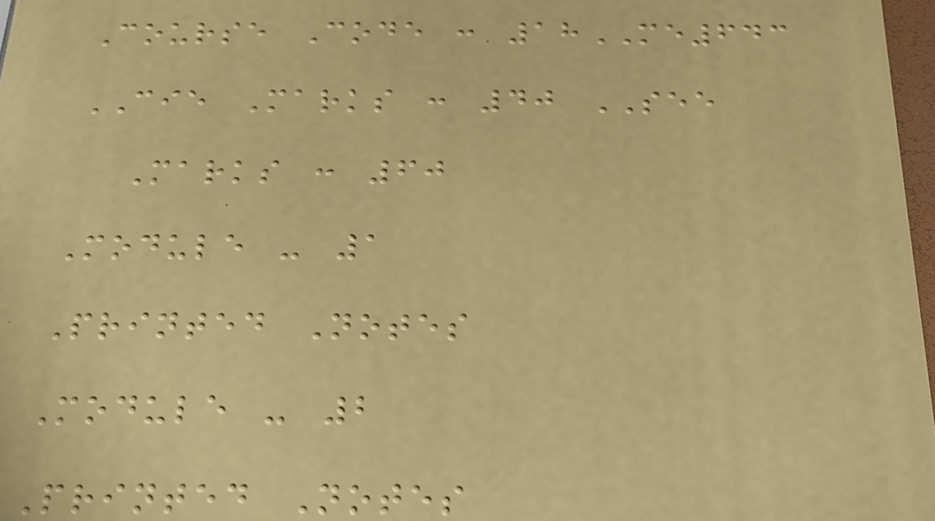Course Code : 18ME643
CIE Marks : 40 SEE
Marks : 60
Module - 1
Printed Notes
Module - 2
Printed Notes
